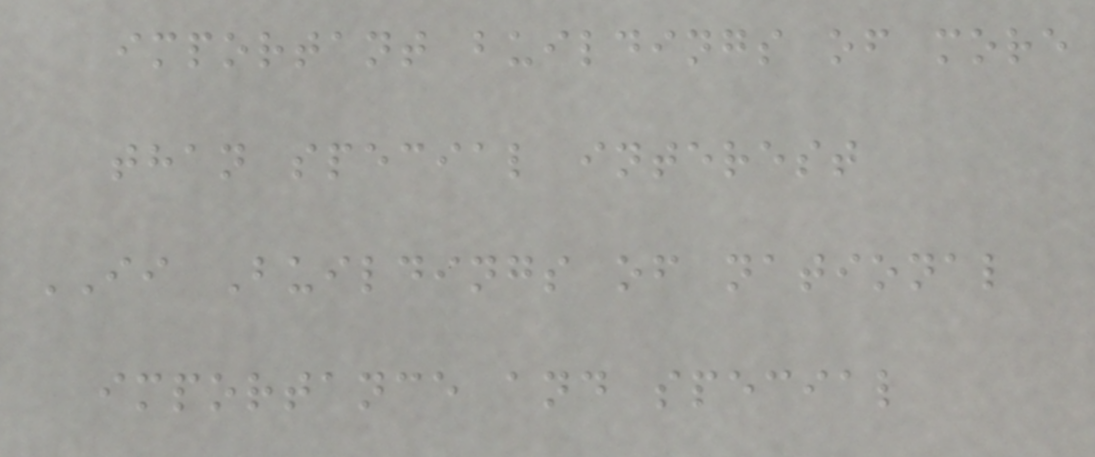important buildings of more
than special interest
II Buildings of national
importance and special
